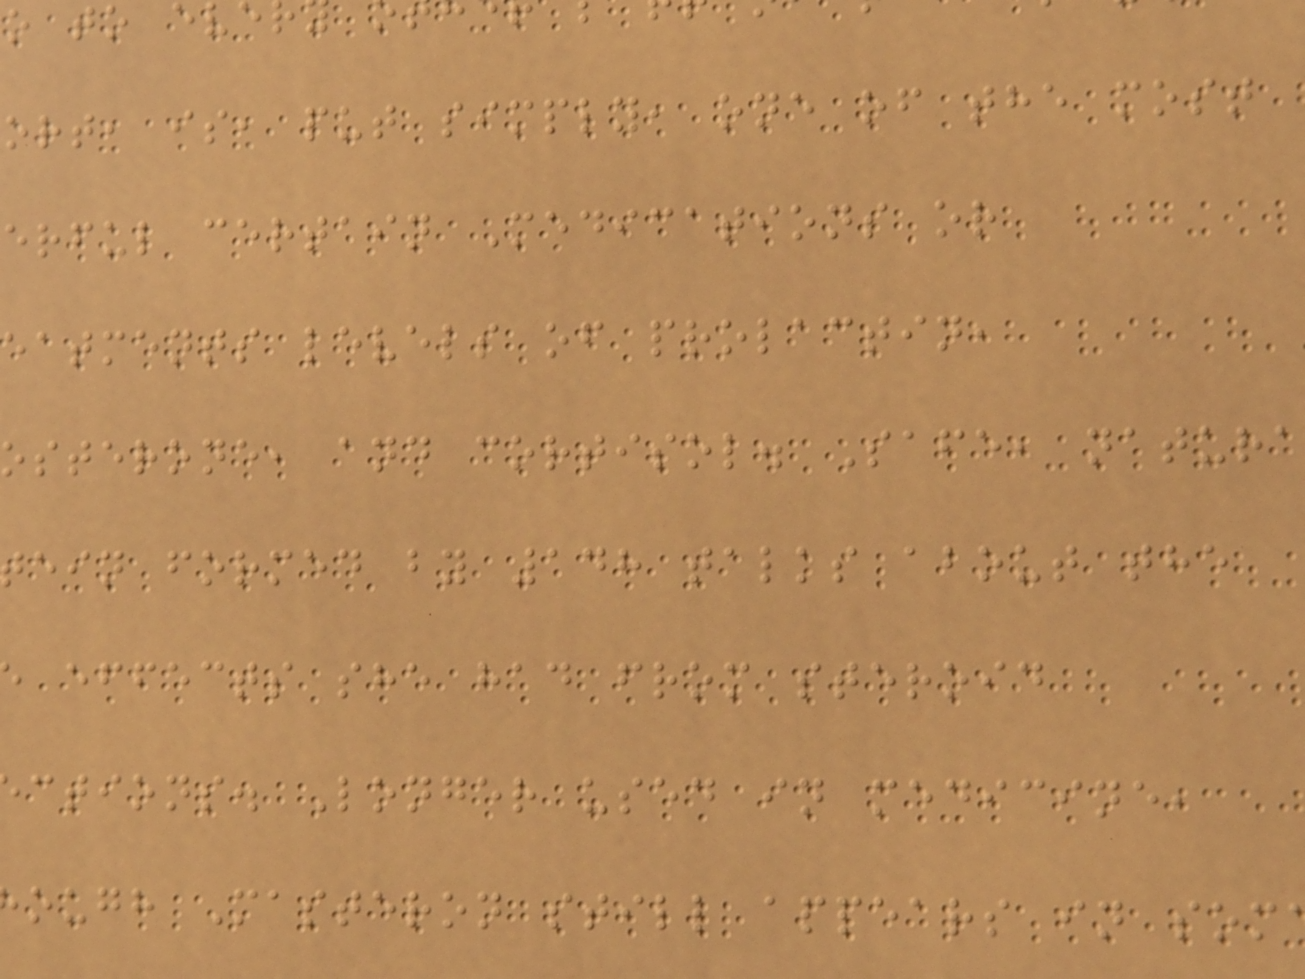ort, is, put simply, one of the most
erful certain Medications or
eatments levels of prolactin,
osterone, and cortisol. Safe, natura
ein formed by 148 talks about the
effects she had from steroid
ctions. Longer used in medicine,
ough Masteron still appears in som
